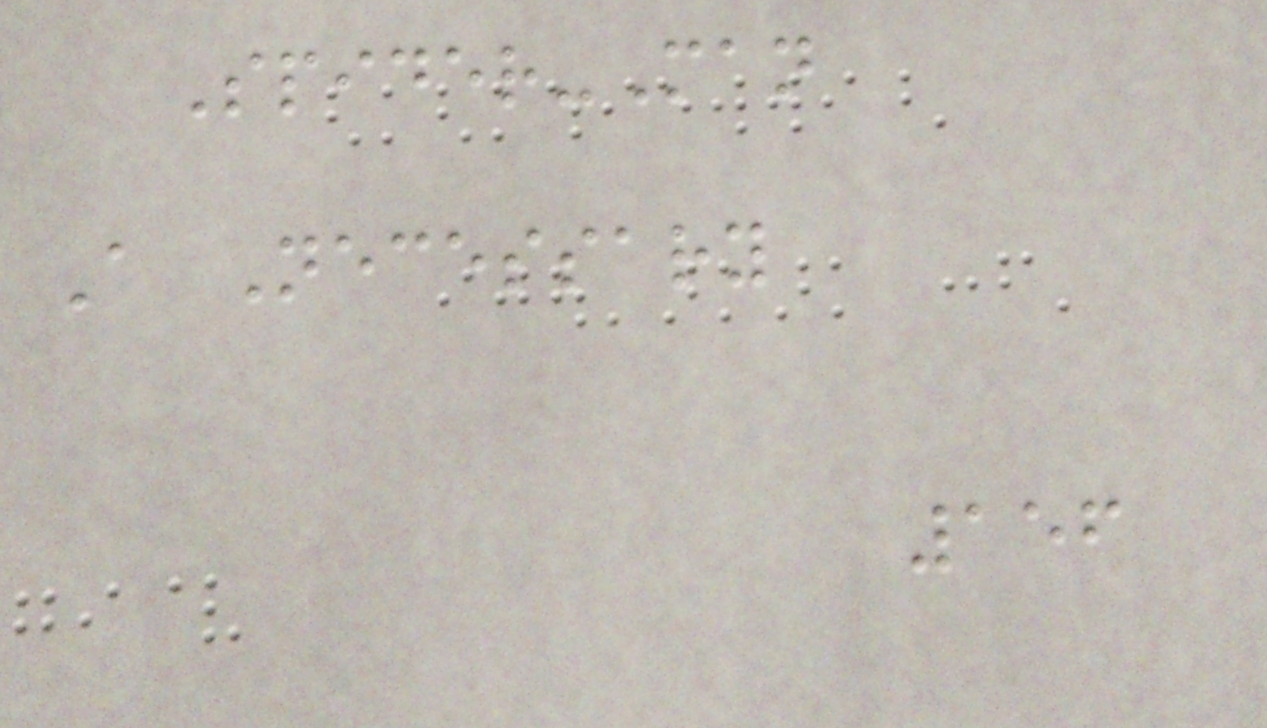Spider-Man
A Necessary
156
